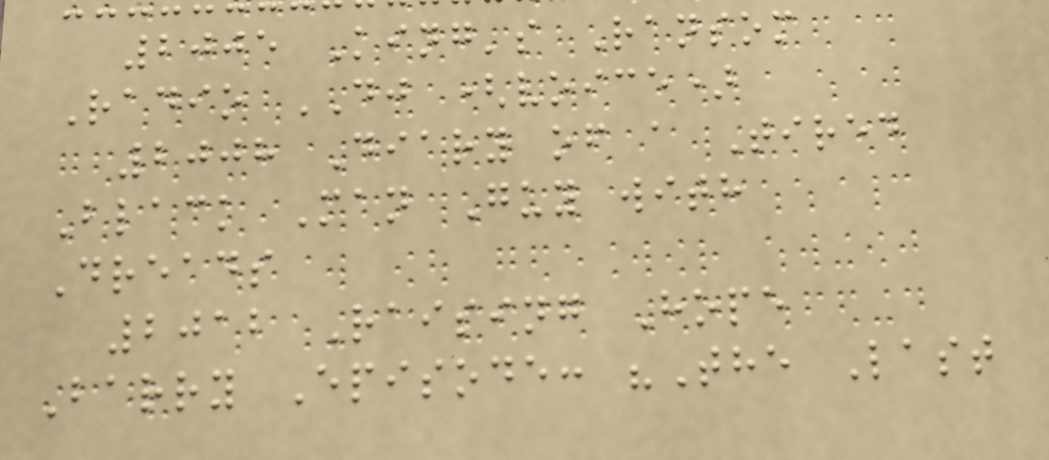2005 King's Ransom
Radio DJ (voice)
2008 Diary of a Tired
Black Man Guy with
Dreads
2012 Raising Hope
Barry Episode: "The Last
